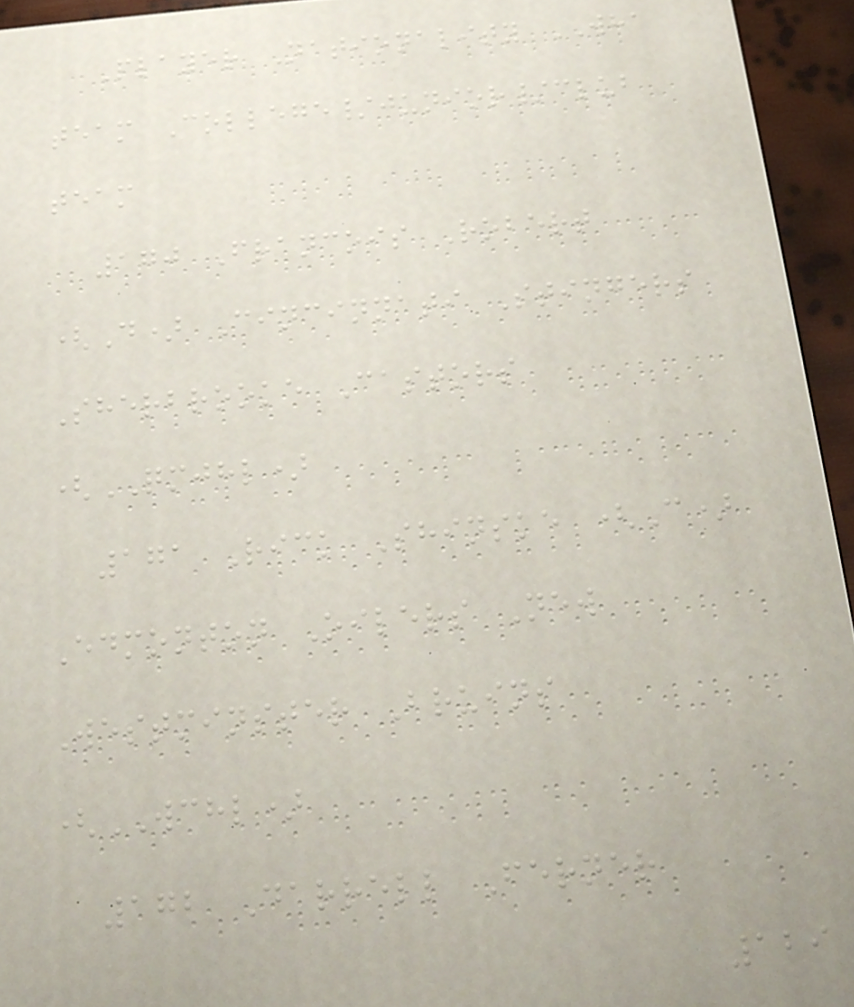Player Nationality WHA
team College/junior/club
team
170 Francois Robert
(D) Cincinnati Stingers
Sherbrooke Castors
(QMJHL)
171 Rick Shinske (C)
Edmonton Oilers New
Westminster Bruins
(WCHL)
172 Darrell Ferner
129
